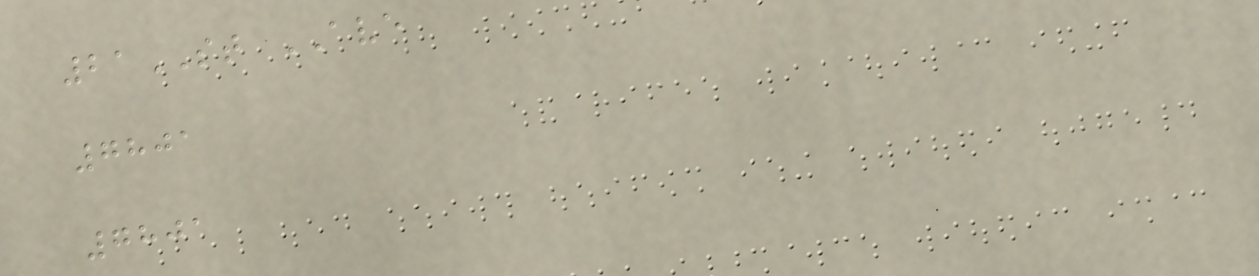21ST AVE
7801
7801
